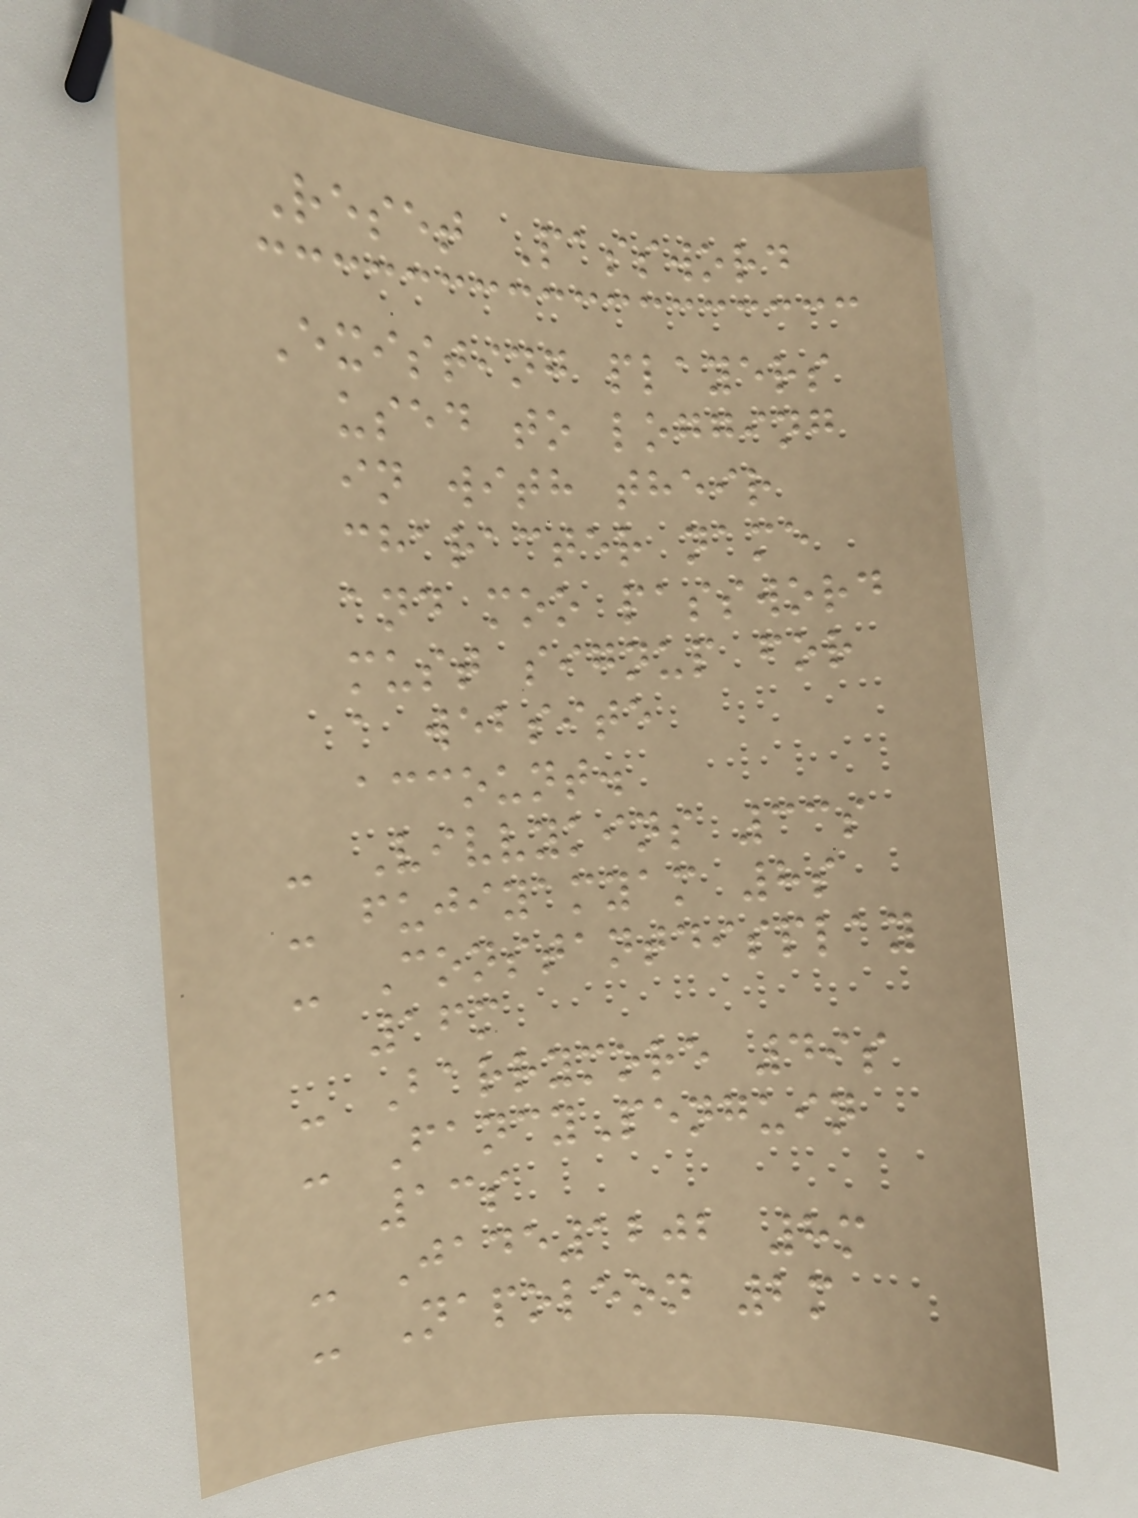Reset Password
Existing players
used to logging
in with their
character name
and moo password
must signup for
a website
account.
- Vivvykins 33s
- fujiyamyam 8s
- Constantdisplay
16m
- Barrymore 49s
- FancyPenguin
13s
- Jade1202 8m
- Napoleon 2m
